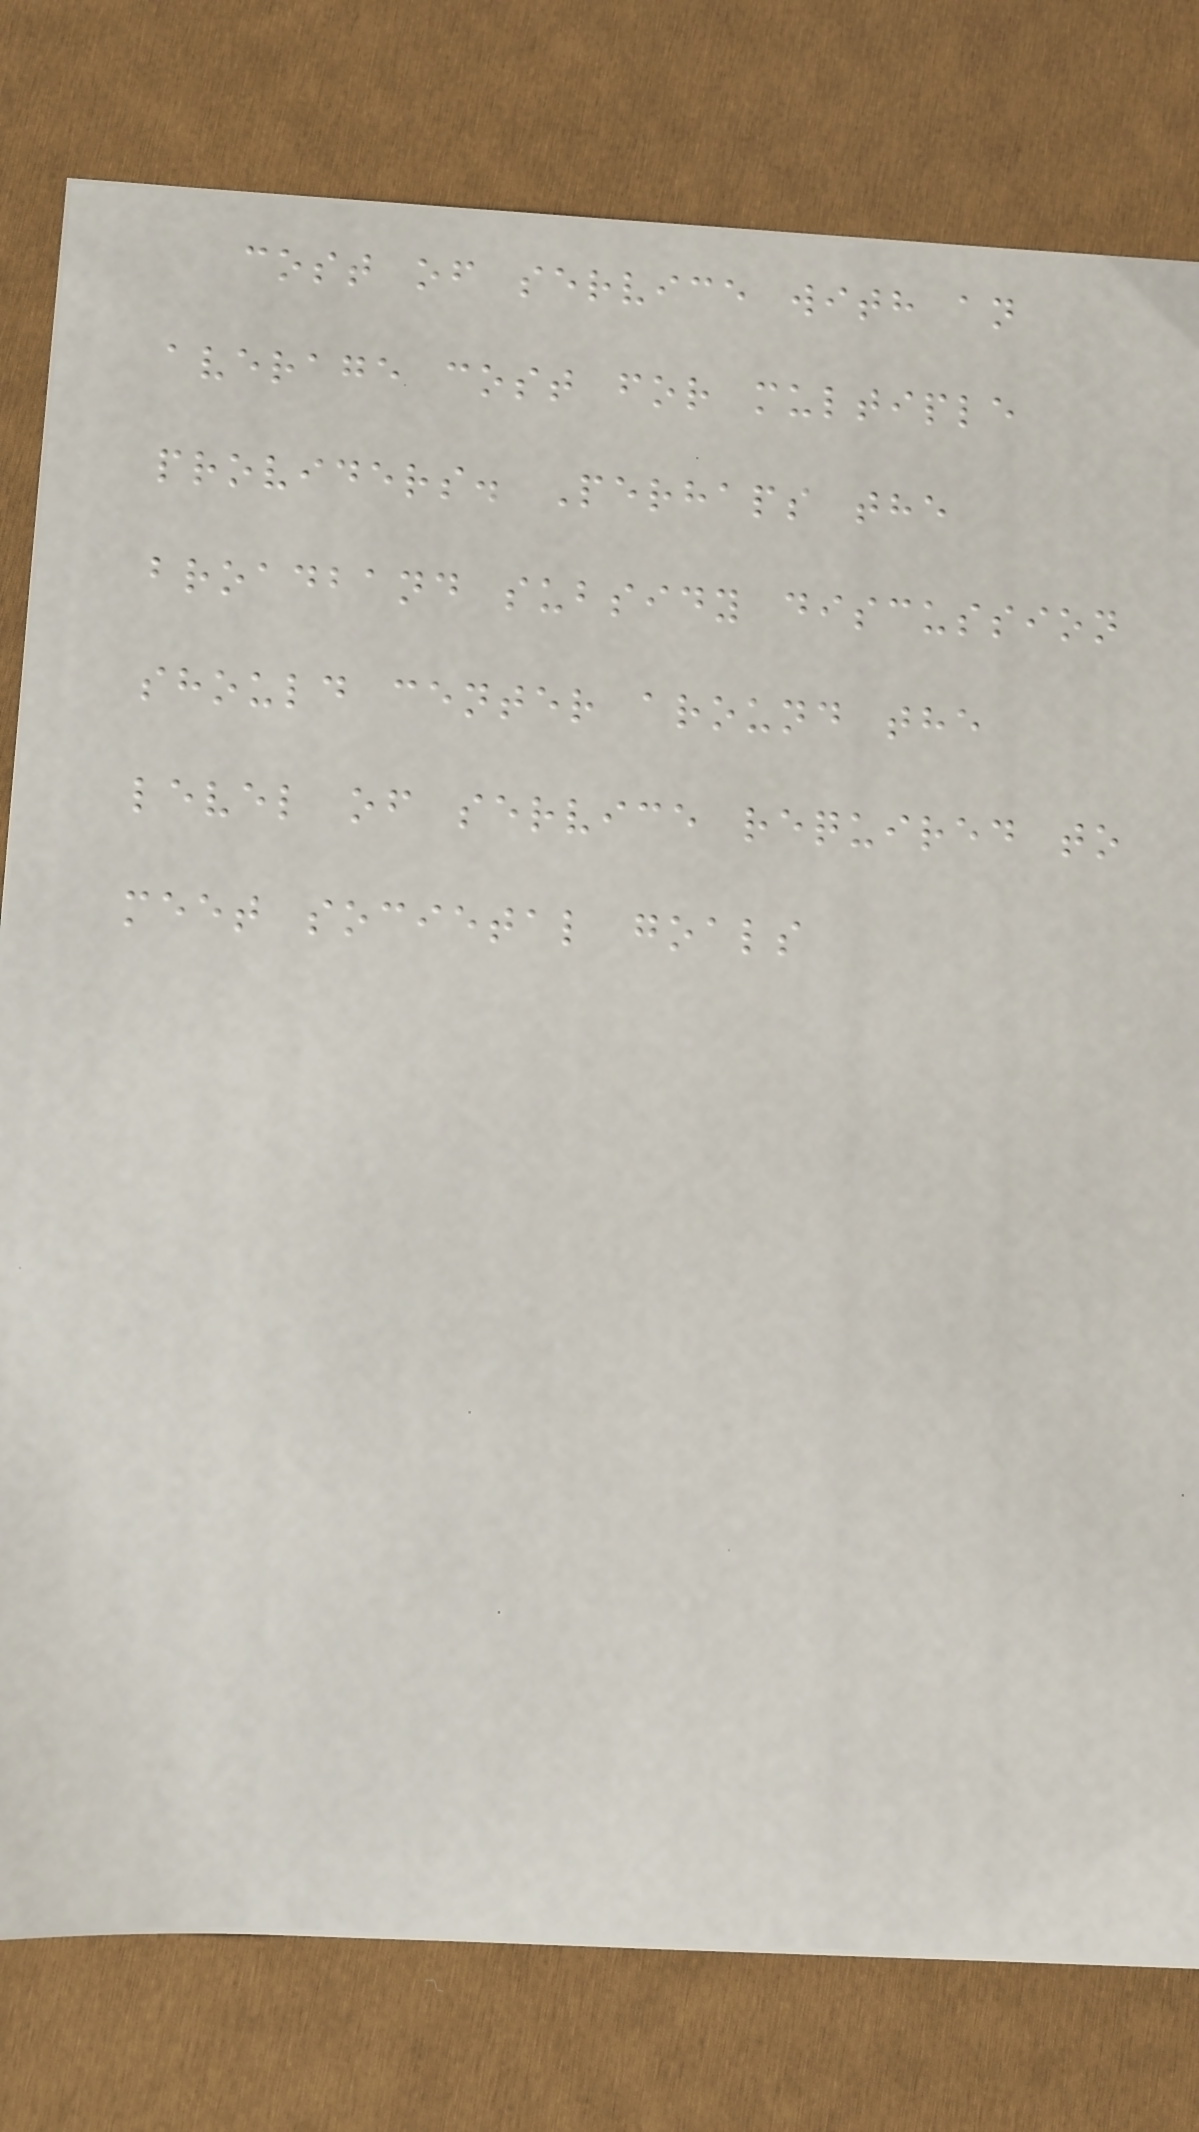cost of service with an
average cost for multiple
providers. Perhaps the
broadband subsidy discussion
should center around the
level of service required to
meet societal goals
